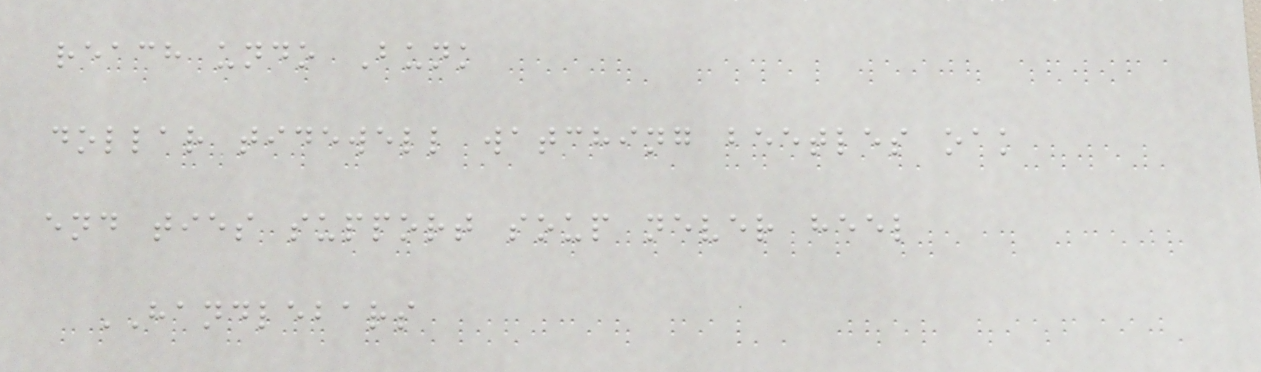reach undo Bunk
dollar tidewell watching beetles oak
end ties support soup never heel
HANDLEBARS
